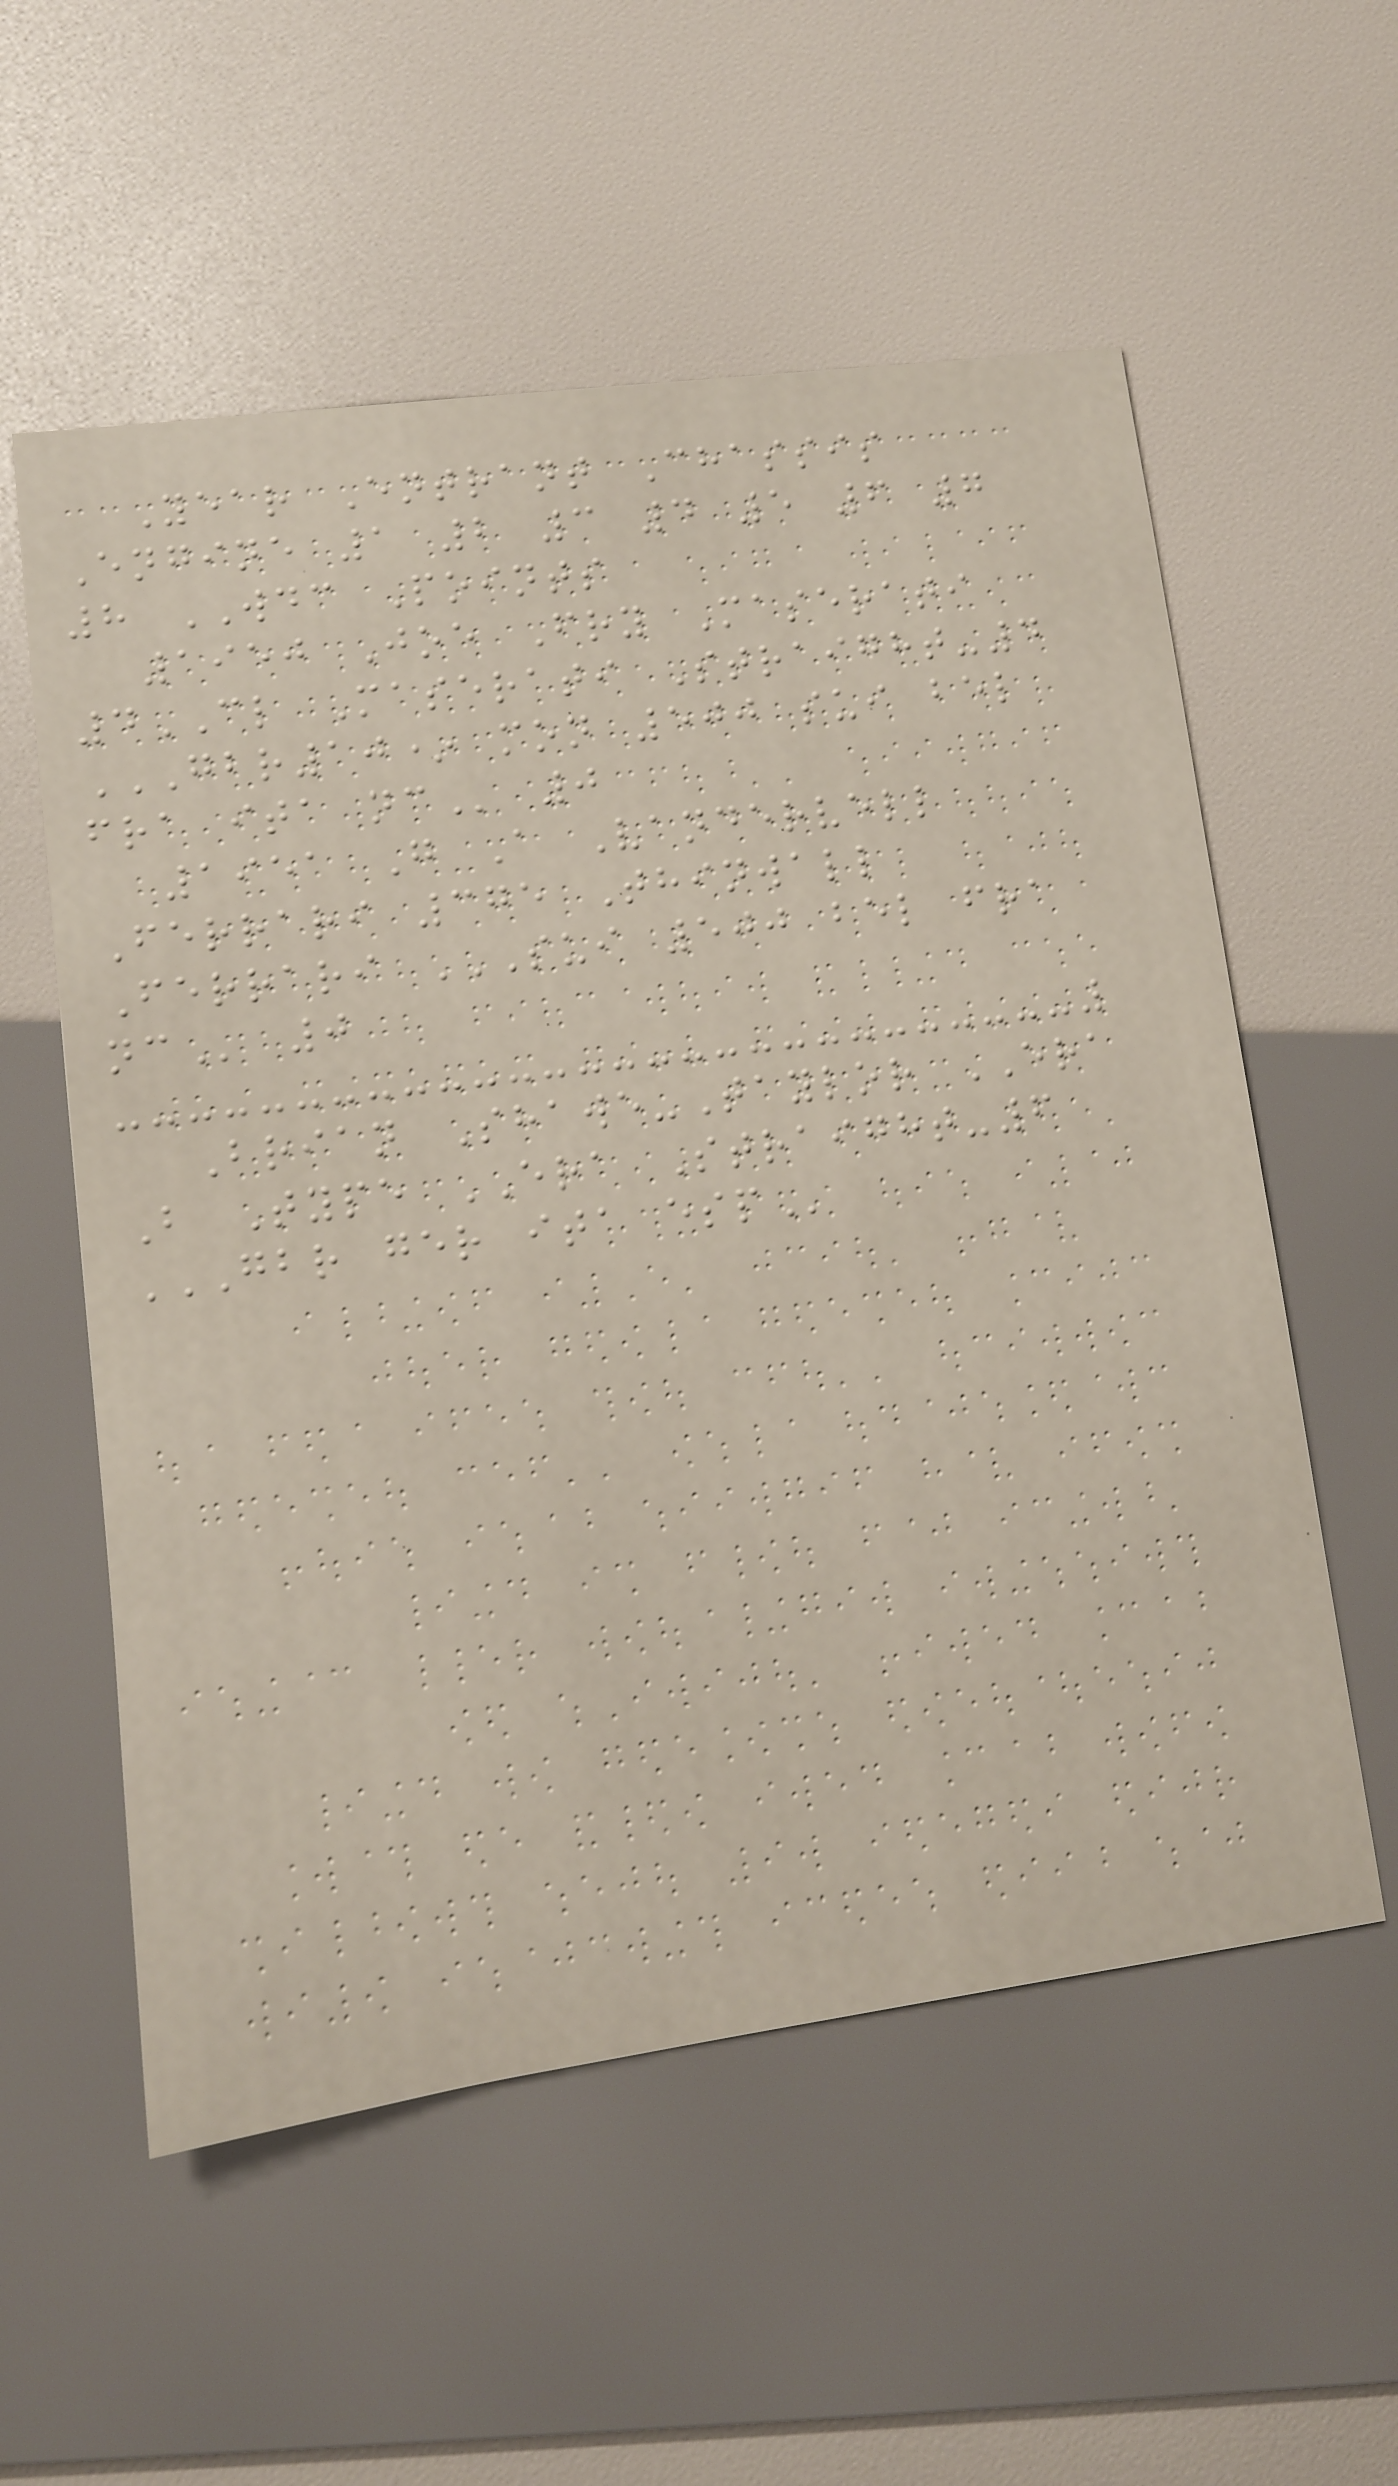Year Entrant Chassis
Engine 1 2 3 4 5 6 7
8 WDC Points
1950 Joe Fry Maserati
4CL Maserati Straight-4
GBR10* MON 500 SUI BEL
FRA ITA NC 0
1951 G A Vandervell
Ferrari 375 Thinwall
Ferrari SUI 500 BEL FRA
NC 0
Brian Shawe-Taylor ERA
B Type ERA Straight-6
GBR GER ITA ESP
